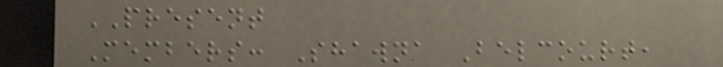PRESENT
Members: Shawna Belcourt,
